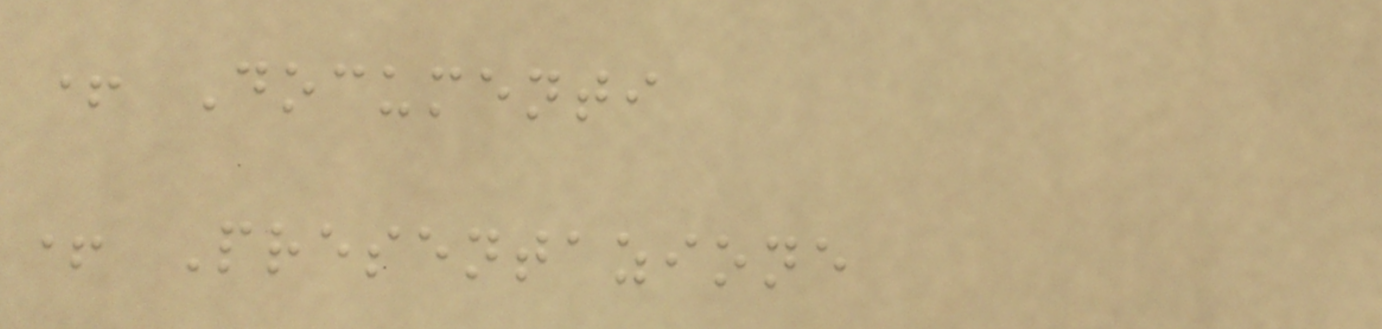+ Documenti
+ Presentazione
